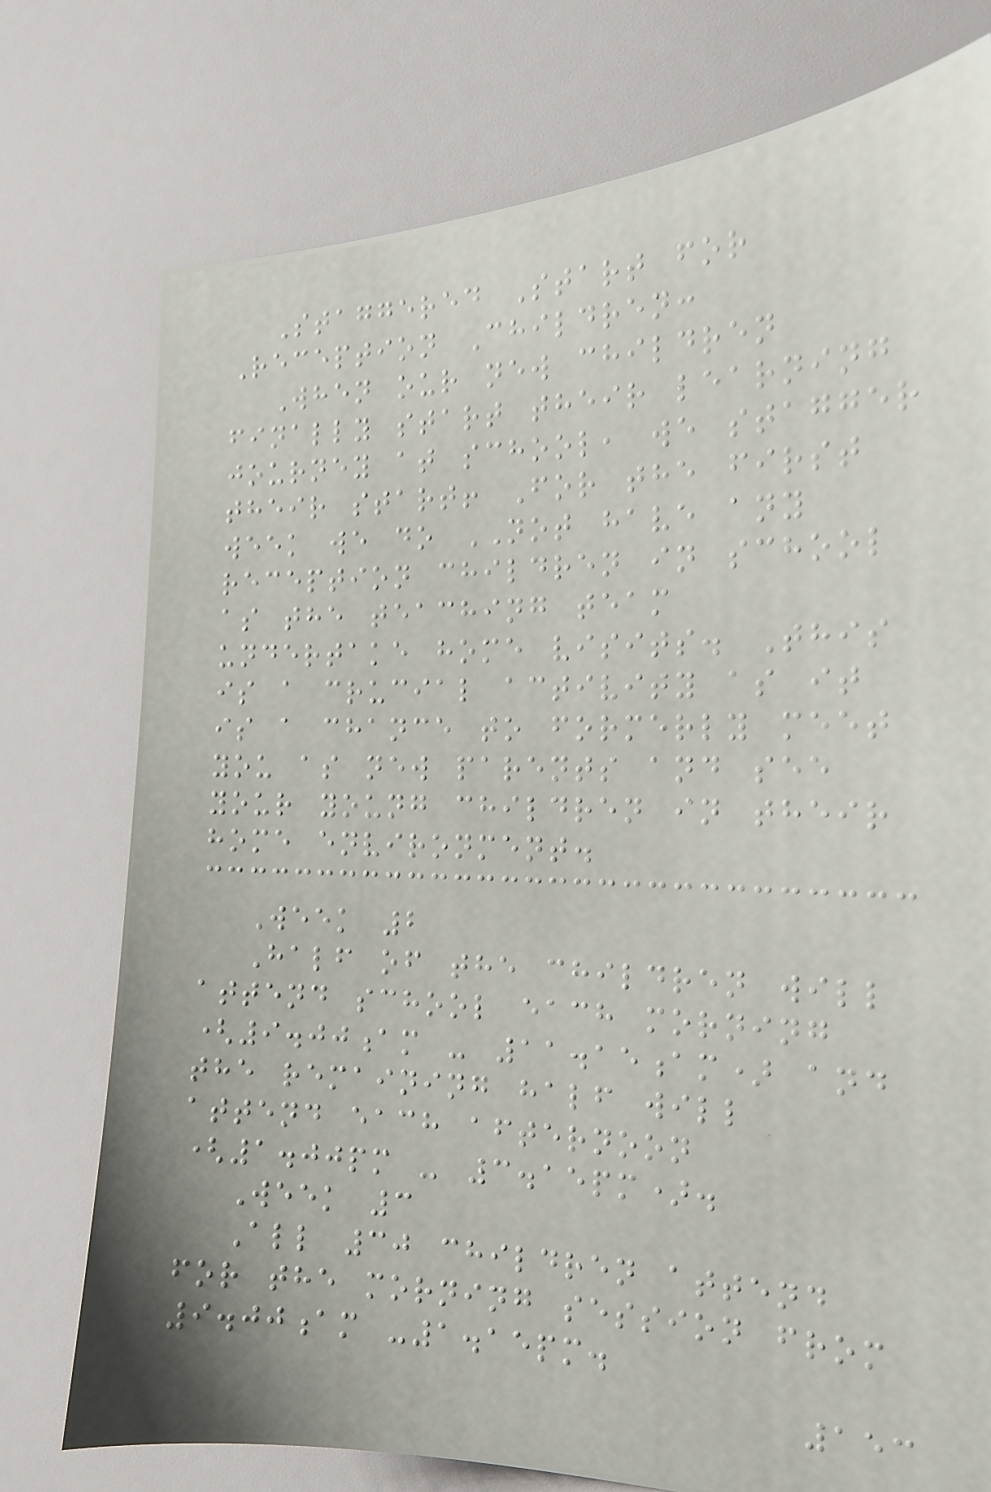Staggered Start for
Reception Children:
When our new children
finally start their learning
journey at school, we stagger
their start! For the first
week we do NOT have any
reception children in school
as the teaching team
undertake home visits. This
is a crucial activity as it
is a chance to formerly meet
you as new parents and see
your young children in their
home environment.
Week 2
Half of the children will
attend school each morning
(9.00am - 11.15am) and
the remaining half will
attend each afternoon
(1.00pm - 3.15pm).
Week 3
All 30 children attend
for the morning session from
9.00am -1.15pm.
153
